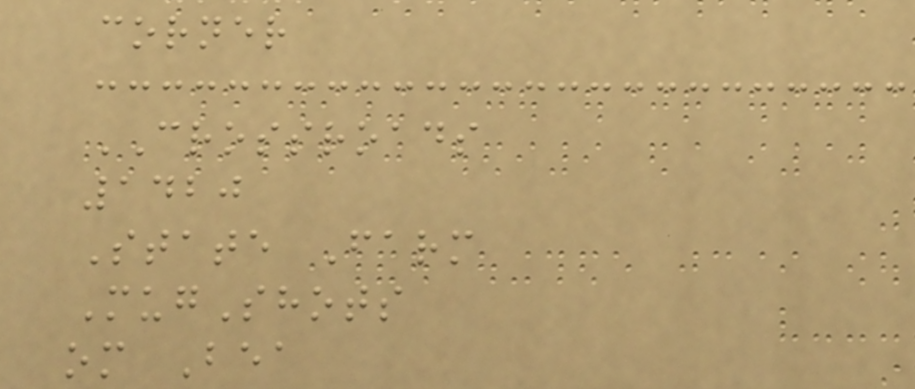corner
CROSSROADS
1420
State Farm
MugShots
om Bea
